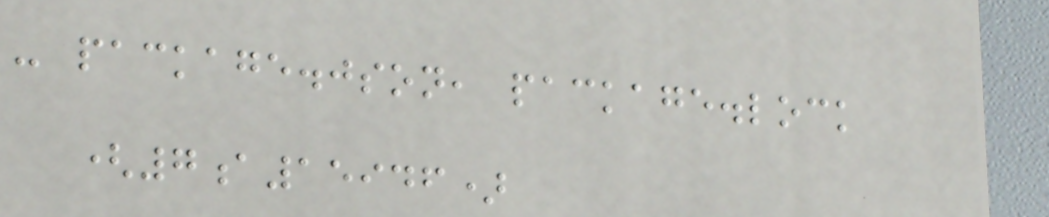- package.json, package.lock
(7a15946)
